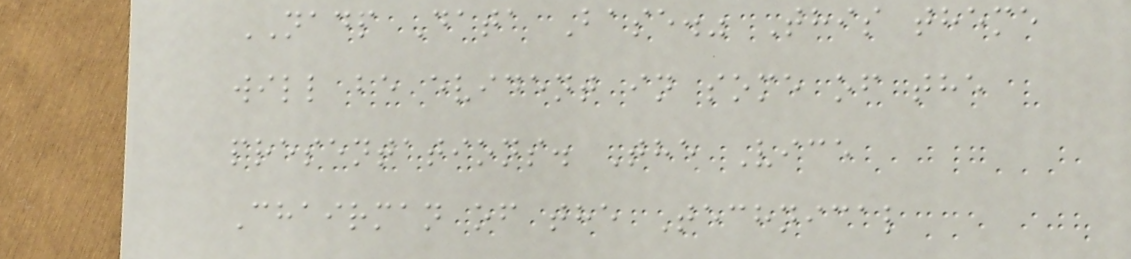NADP Data Base." This theme
will be evident in some of the
presentations. The Vice
Chairman of the Technical
